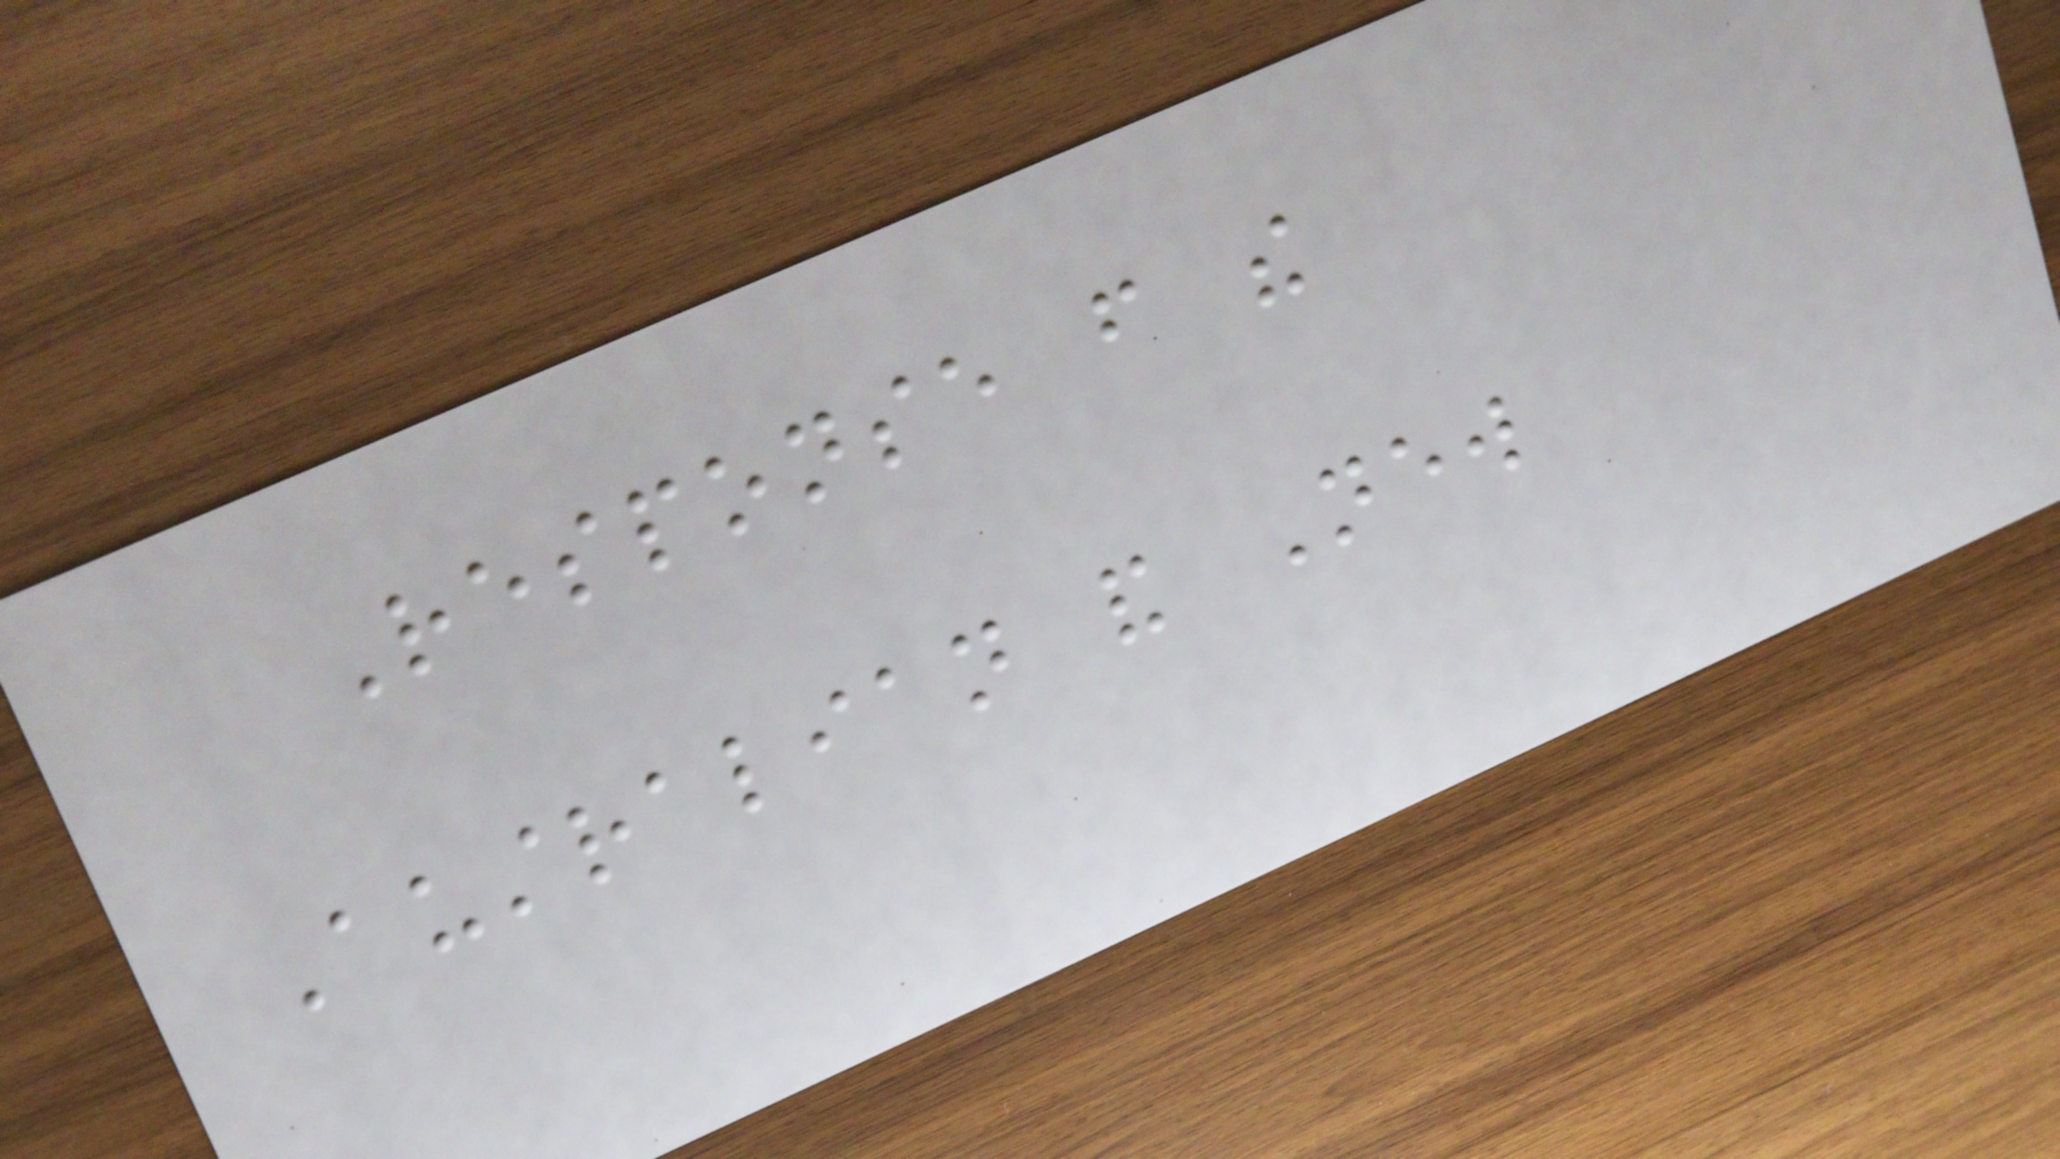Response from the
Australian and New
